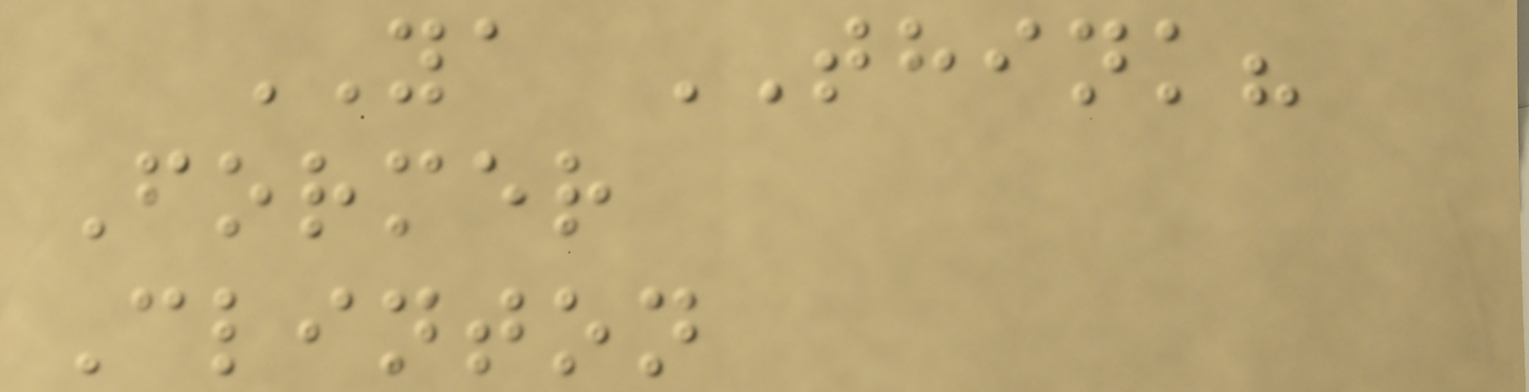YA THINK?
Former
Clinton
